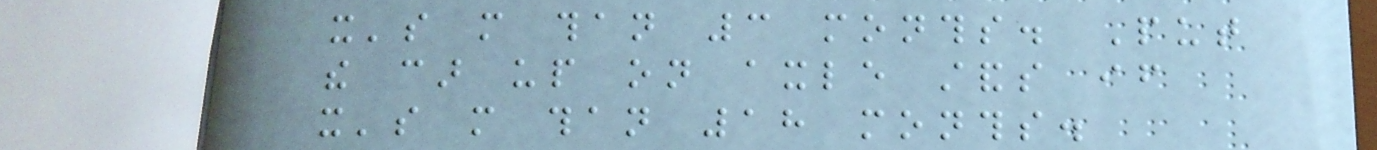it's more than 3 months. Put
the car up on axle stands if
it's more than 18 months.
